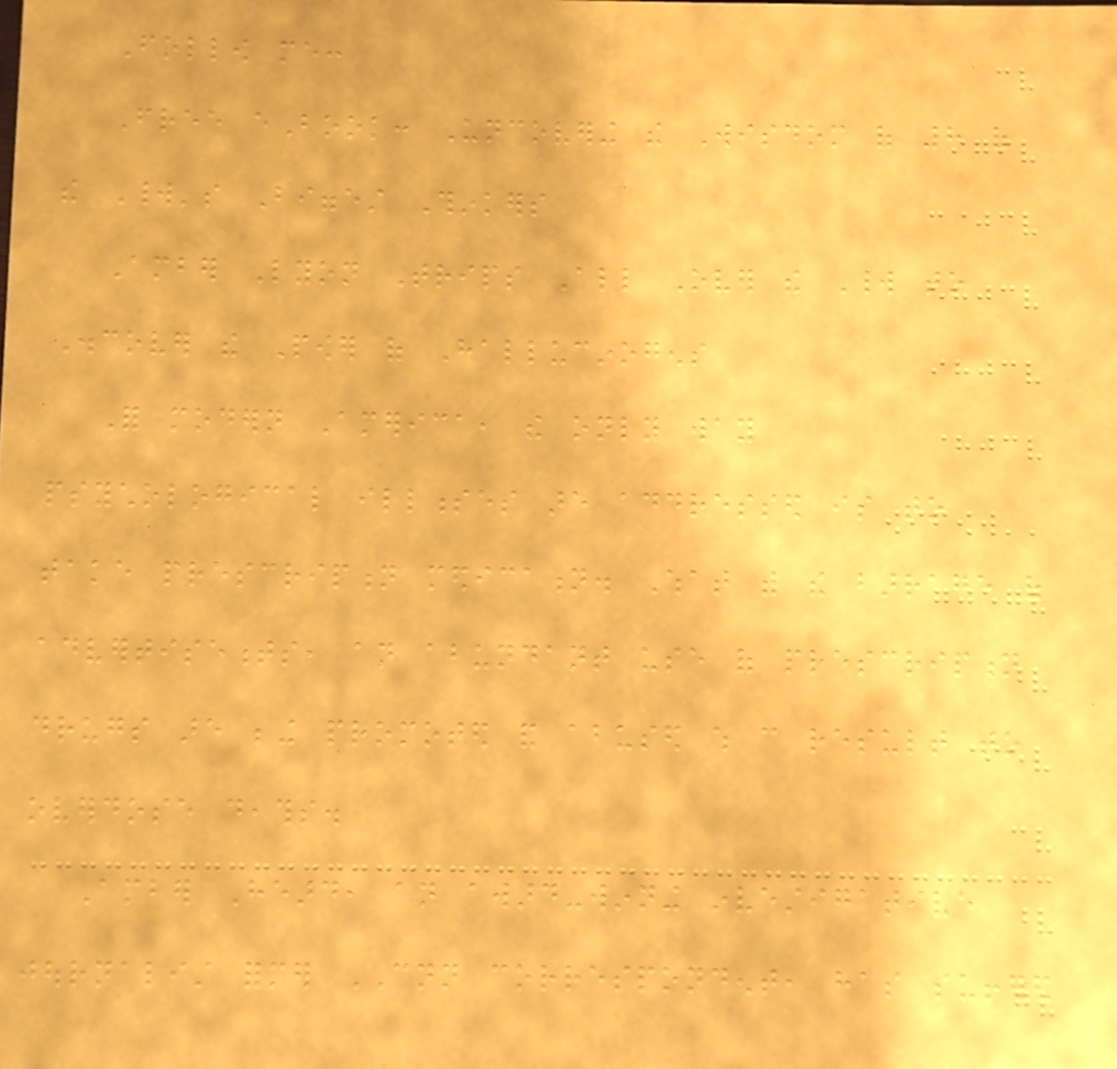Follow me:
Free eBook: Uncovering the Wisdom of 8 of
the World's Biggest Thinkers
Amber Lyon Trips All Over the World to
Discover the Power of Hallucinogens
For modern America, the only way
psychological illnesses are addressed is to
take prescription medication. What with the barrage of
advertisements, an abundant use of prescription
drugs are being promoted and abused which can result to
overdose deaths.
Amber Heard, an award-winning investigative
journalist former CNN correspondent, has suffered
